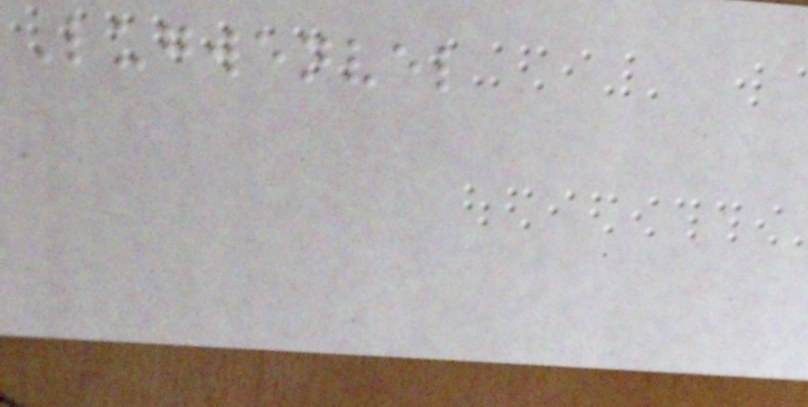Lugwenvel
